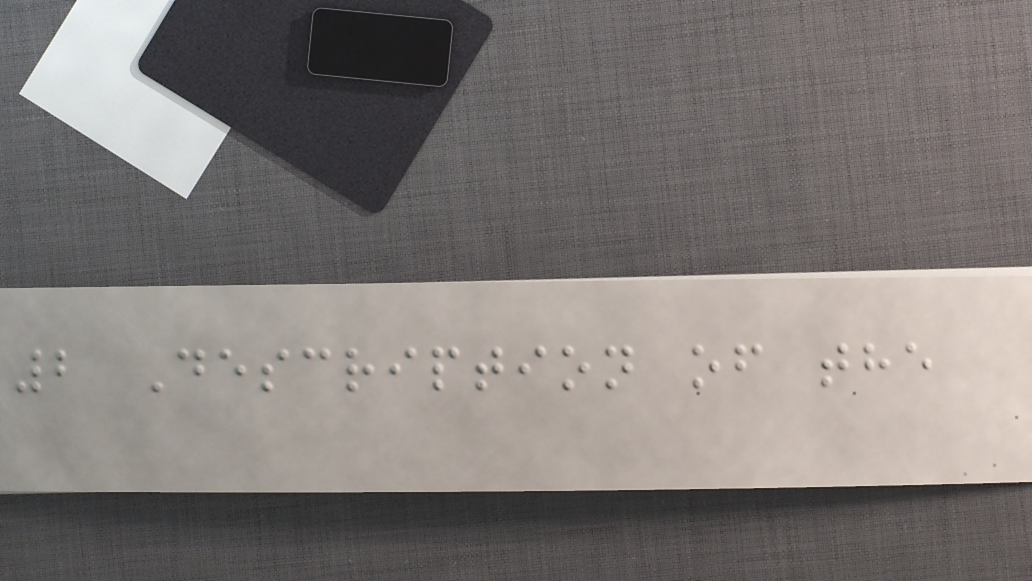2 Description of the
